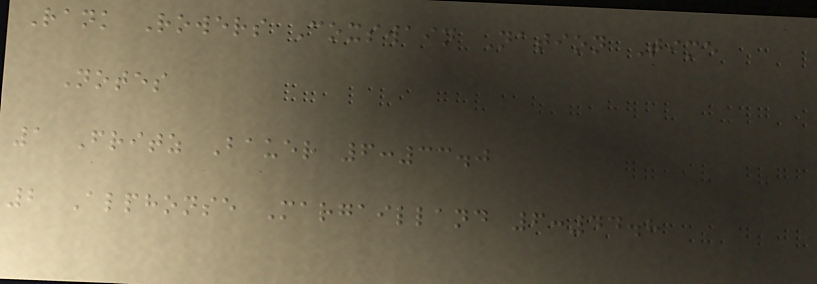Rank Rowers Coxswain Nation Time
Notes
1 Fritz Bauer 6:33.0
2 Alphonse Margailland 6:44.8
